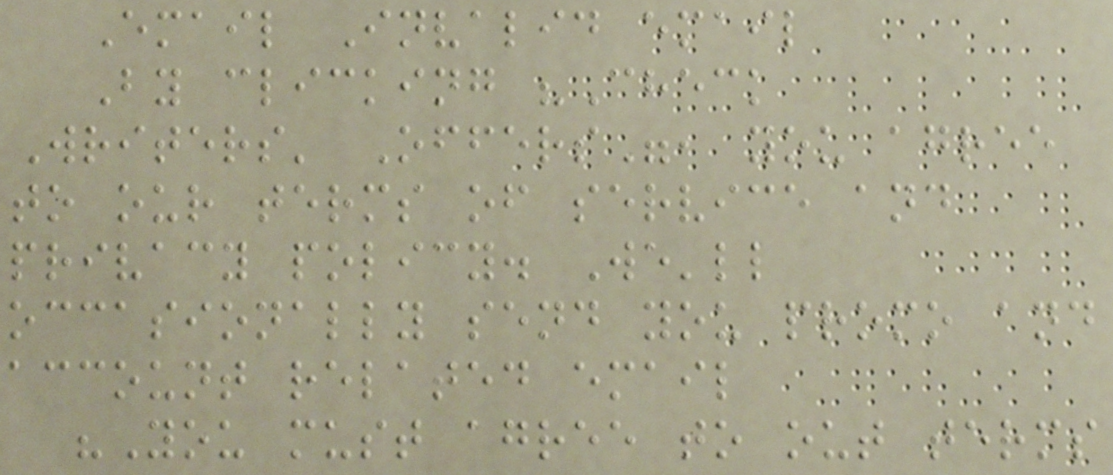Email Invalid email
By clicking "Check
Writers' Offers", you agree
to our terms of service and
privacy policy. We'll
occasionally send you promo and
account related email
"You must agree to out terms
